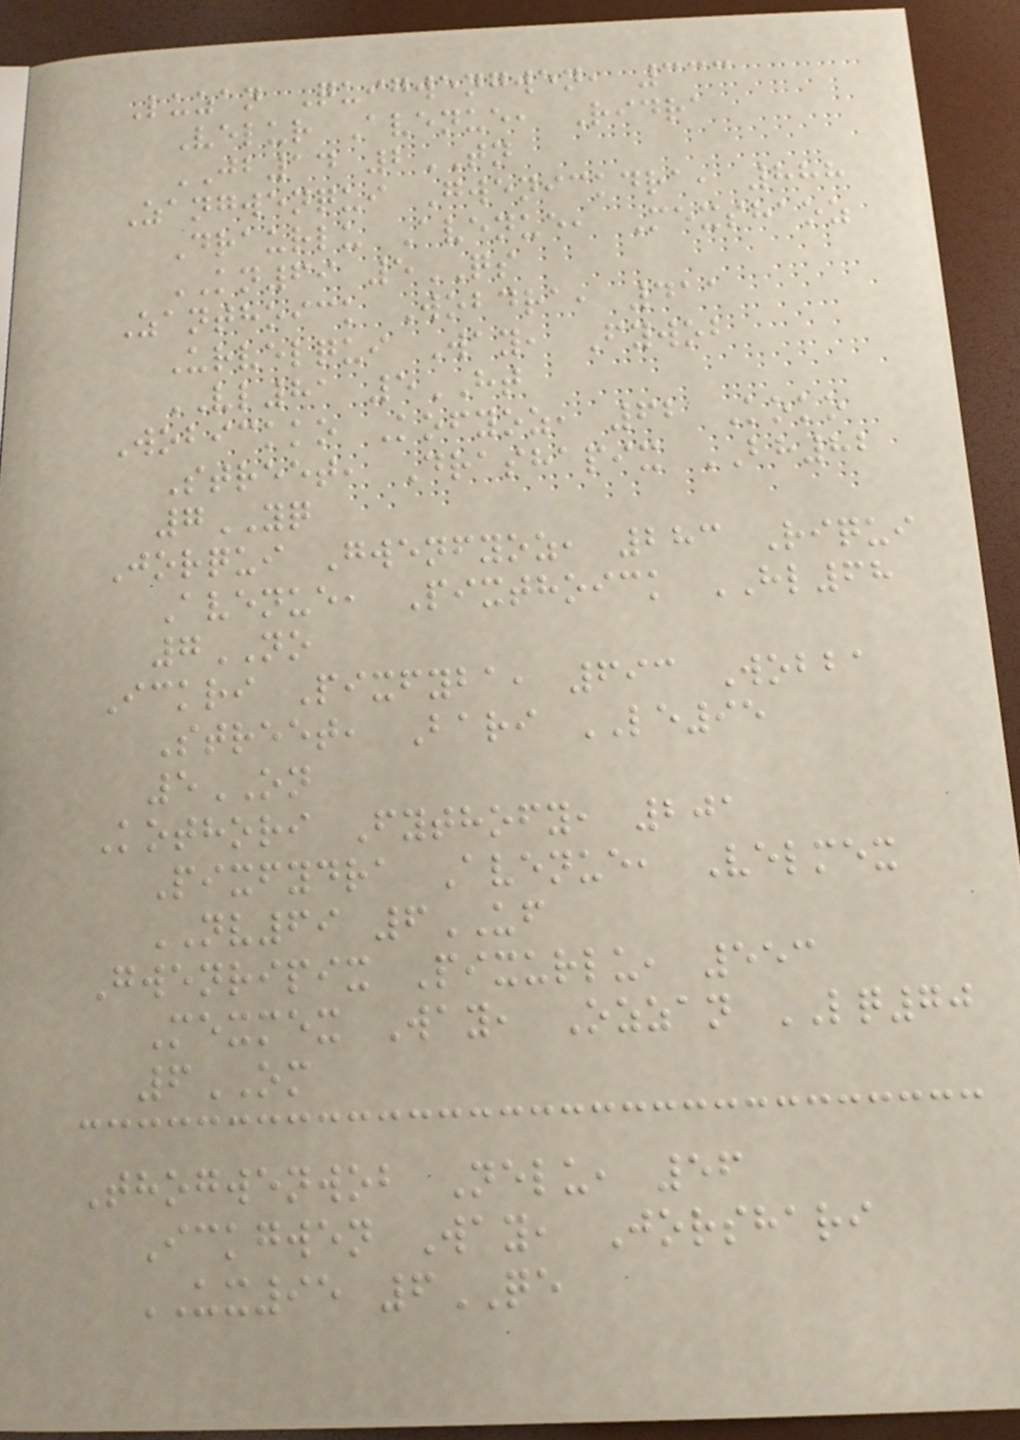Luzan Quigwengwen, 333
Velur Avenue, Ridra
JB14 2TN
Zangwenqui Gwenickdra, 888
Draurlu Avenue, Mexshaoz
KN69 5QS
Zanthoick Wobdra, 411
Urvelqui Way, Fywob
VL81 5HT
Wobickko Kofyoz, 62 Koko
Street, Drashapix BH82
7YQ
Jorqui Gwenfyoz, 283 Riqui
Avenue, Pixthoick HL68
7NO
Ickri Pixfyba, 693 Wobba
Street, Bari LE95
5ON
Kothori Fythofy, 201
Pixfydra Avenue, Velmex
NV69 6UF
Gwenripix Pixurlu, 553
Mexmex Way, Ozzan LQ70
6OM
Thogwenwob Nelu, 56
Ickgwen Way, Jorshari
UX95 6QE
